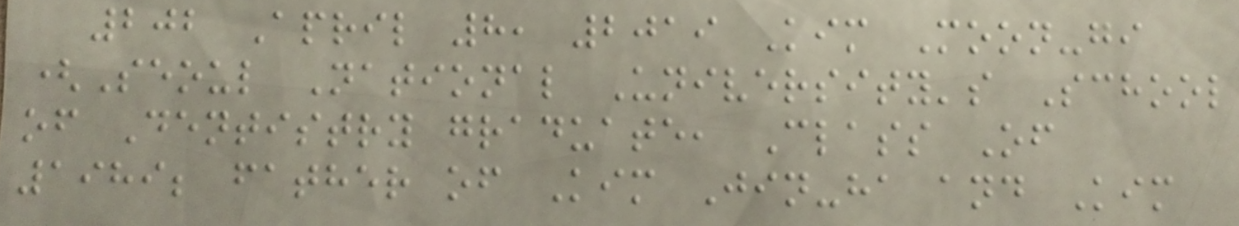202 April 8, 2019 Kim Moon-gi
(Seoul National University's School
of Dentistry graduate, Class Of
1989; father of Kim Jin-ha and Kim
